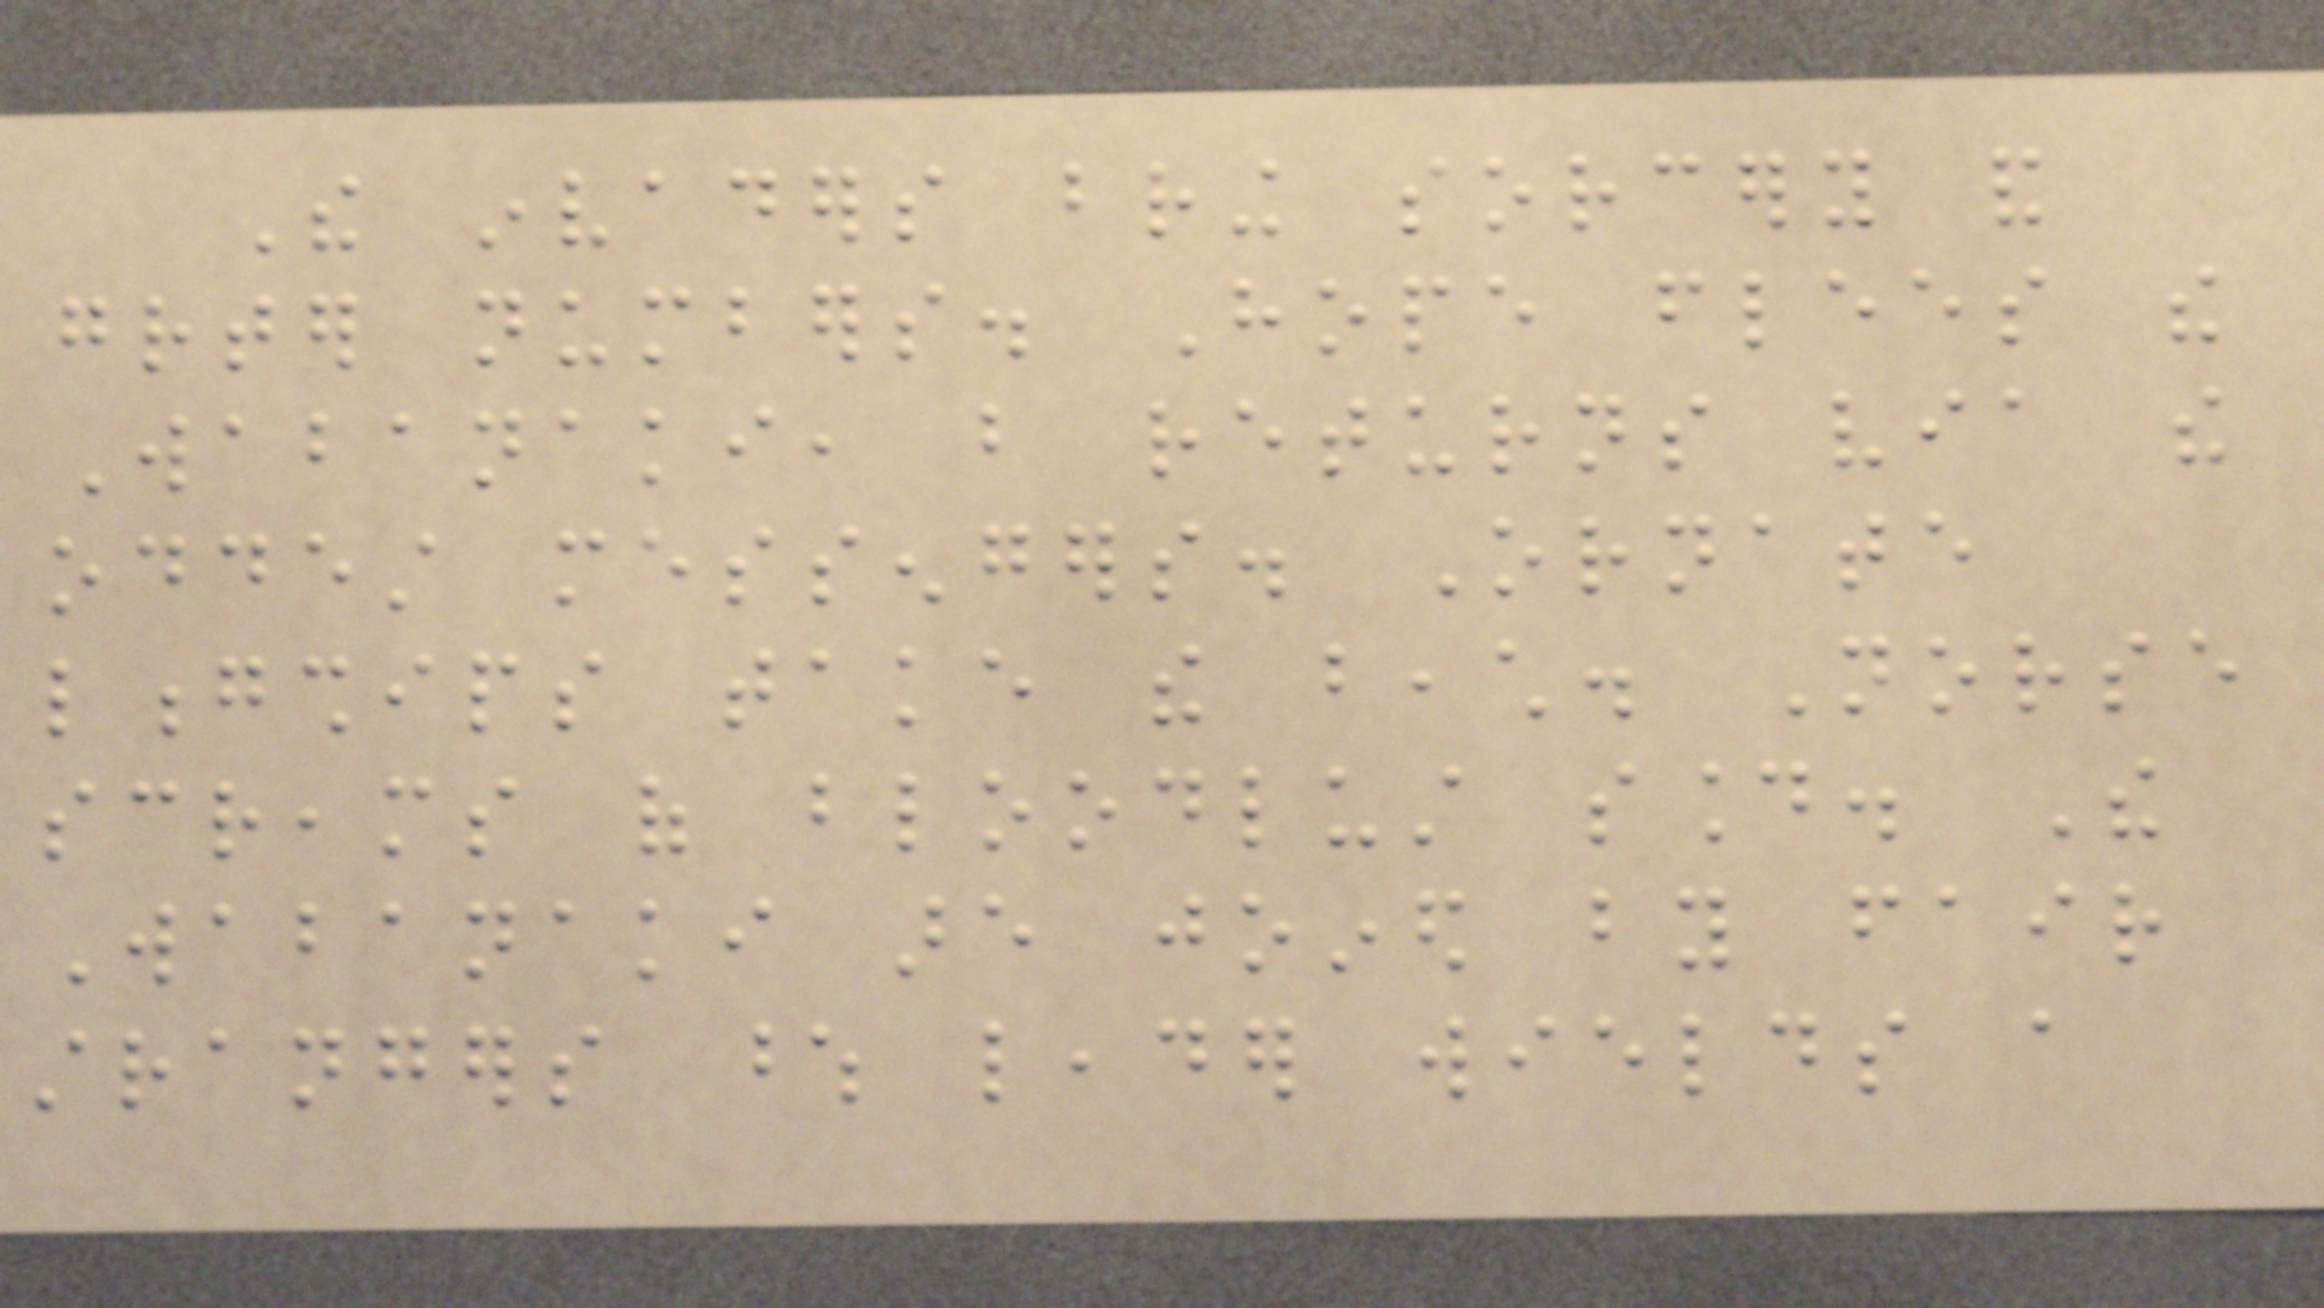The invaders bring sorcery and
greater numbers. Hope flees the
Wabanaki, but returns via the
oddest messengers. Ornate
longships take the beach. Norse
screams of bloodlust sound. The
Wabanaki are joined by fair
strangers whose leader wields a
